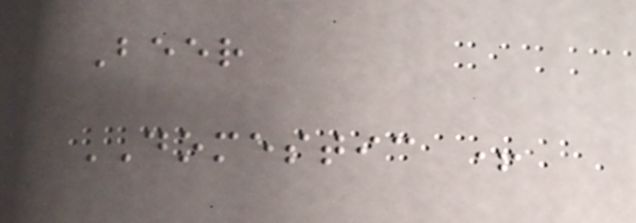Beer
DOMESTIC +
